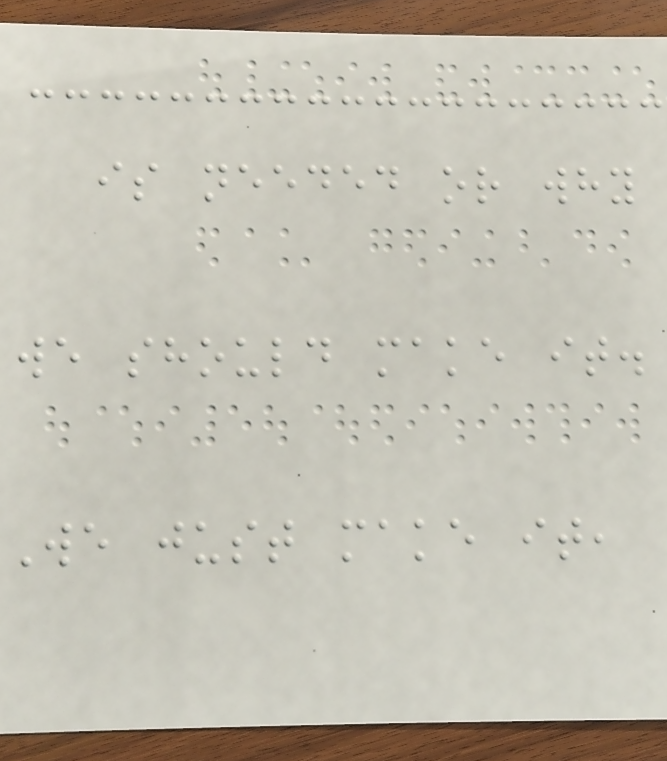is needed or why
we should make it.
We just make it,
